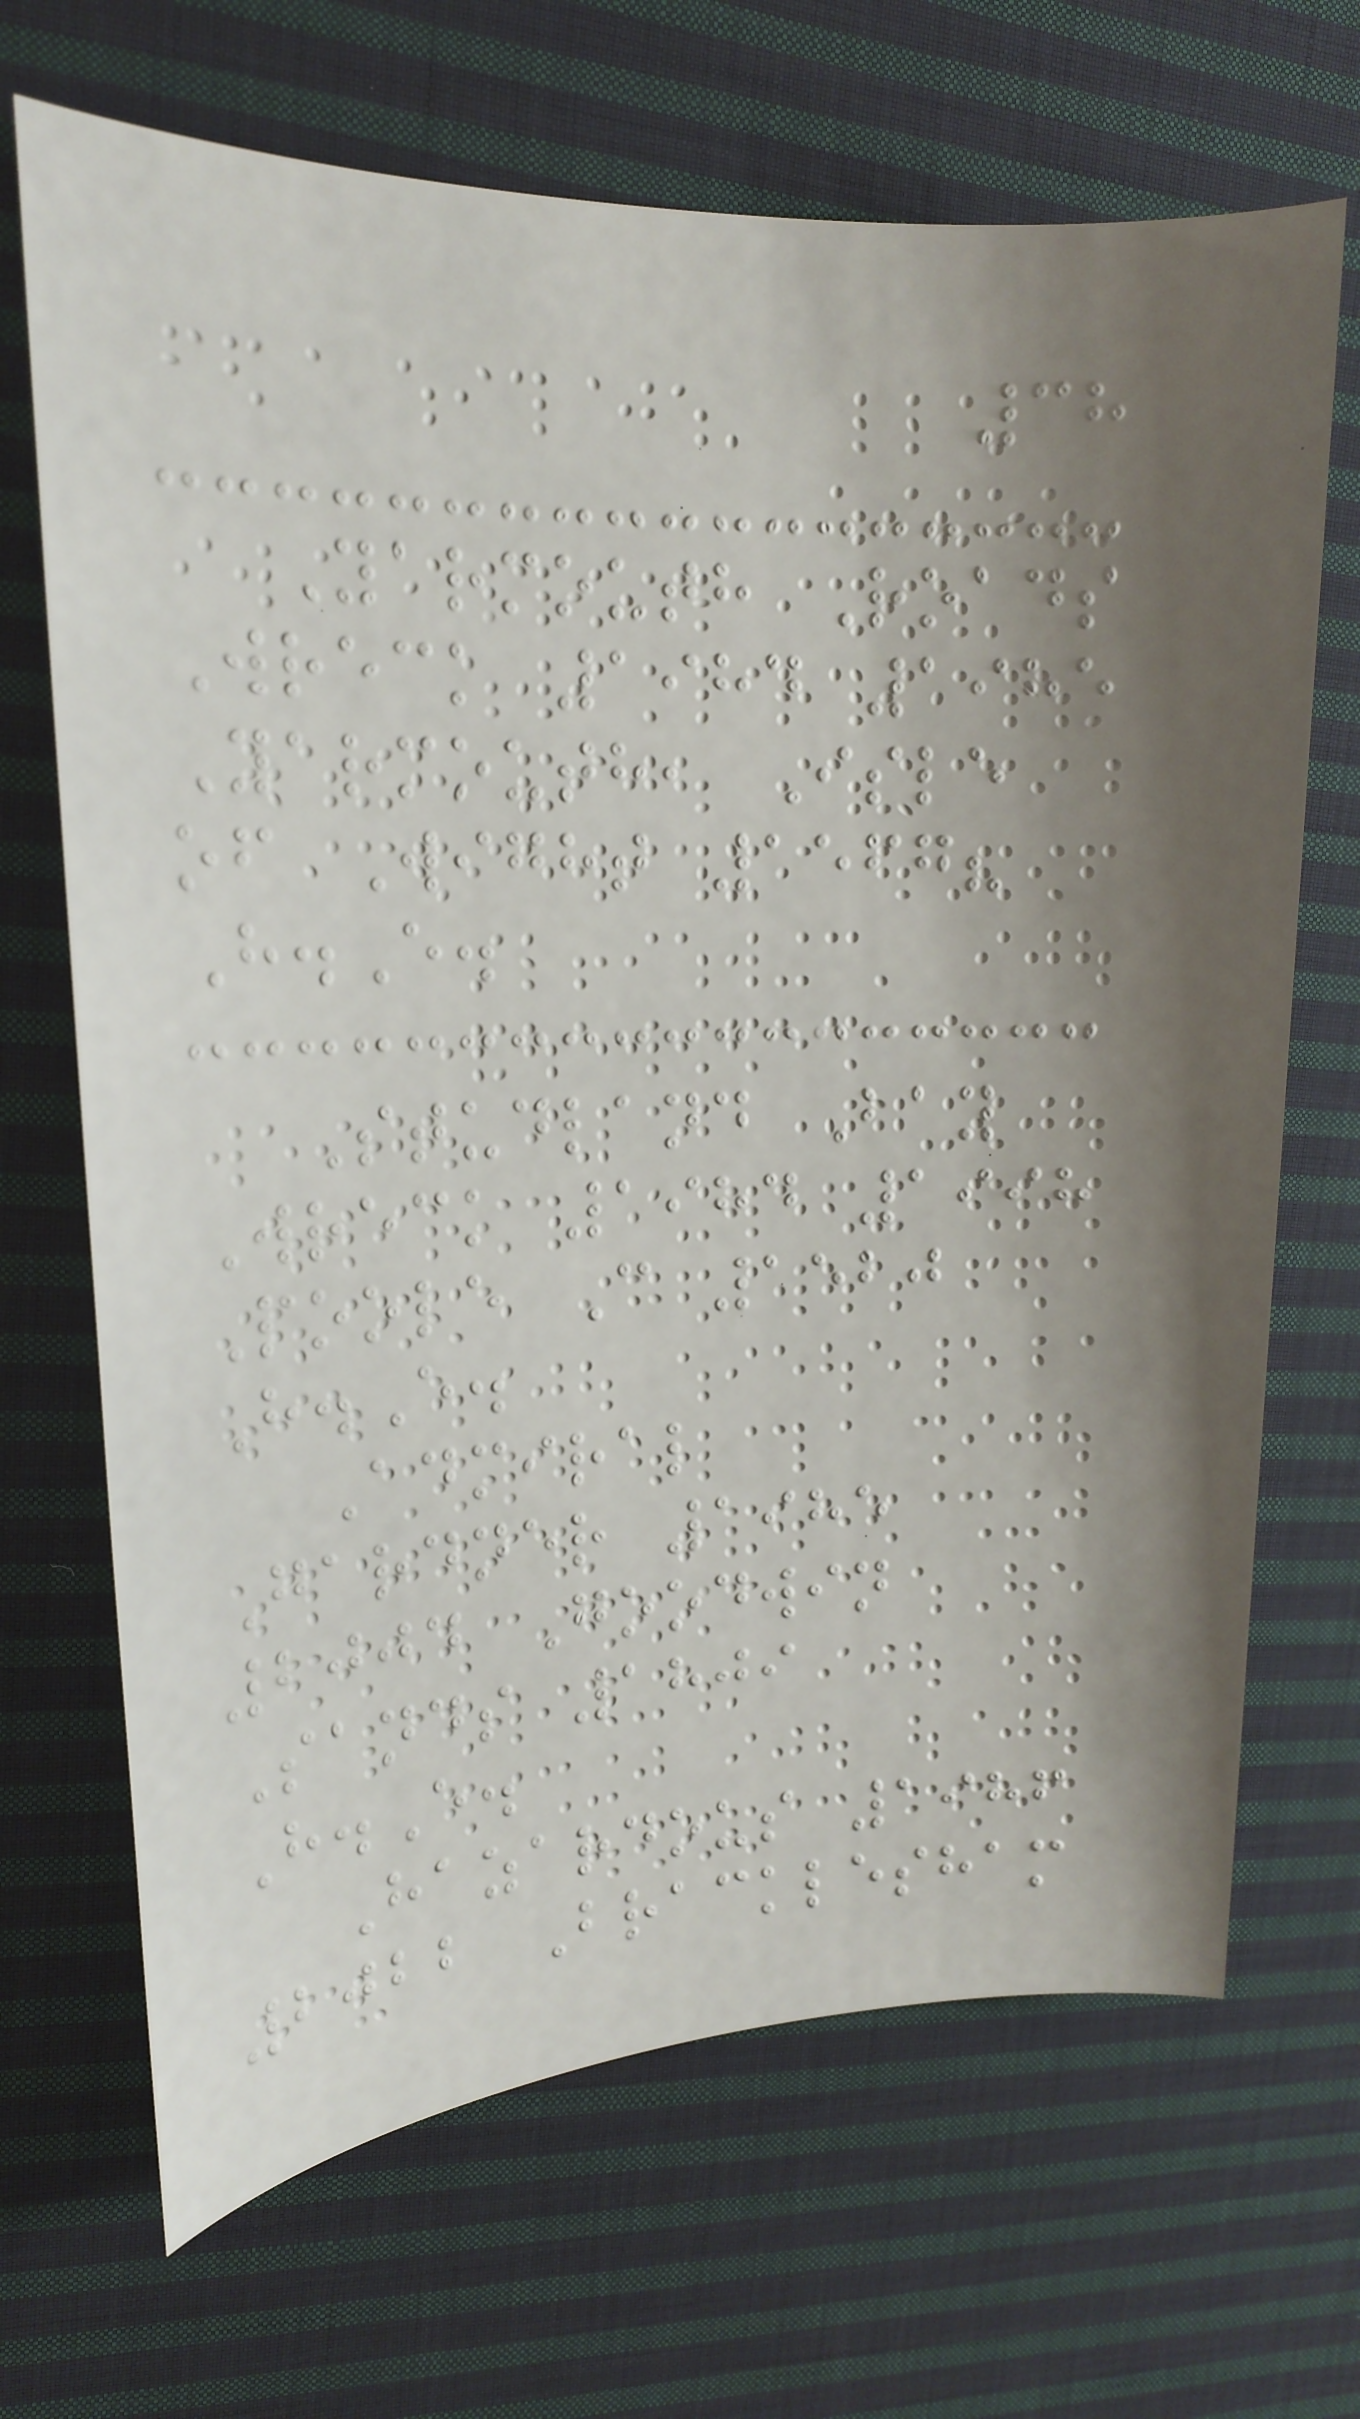38
Yarmouth Roads
Wreck 1984 1985
Yarmouth, Isle
of Wight 1567?
H.E.
Studland Bay
Wreck 1984 1998
Poole C 1520
H.E.
Admiral
Gardner 1985
2004 Goodwin
Sands 1809
H.E.
Hazardous 1986
2022 Bracklesham
